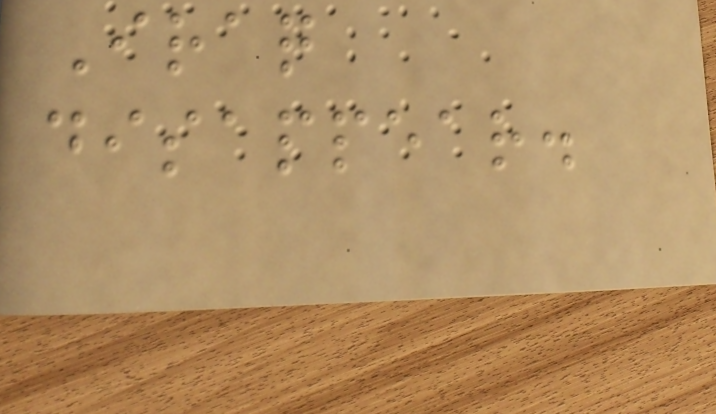Iraq
disappear.
